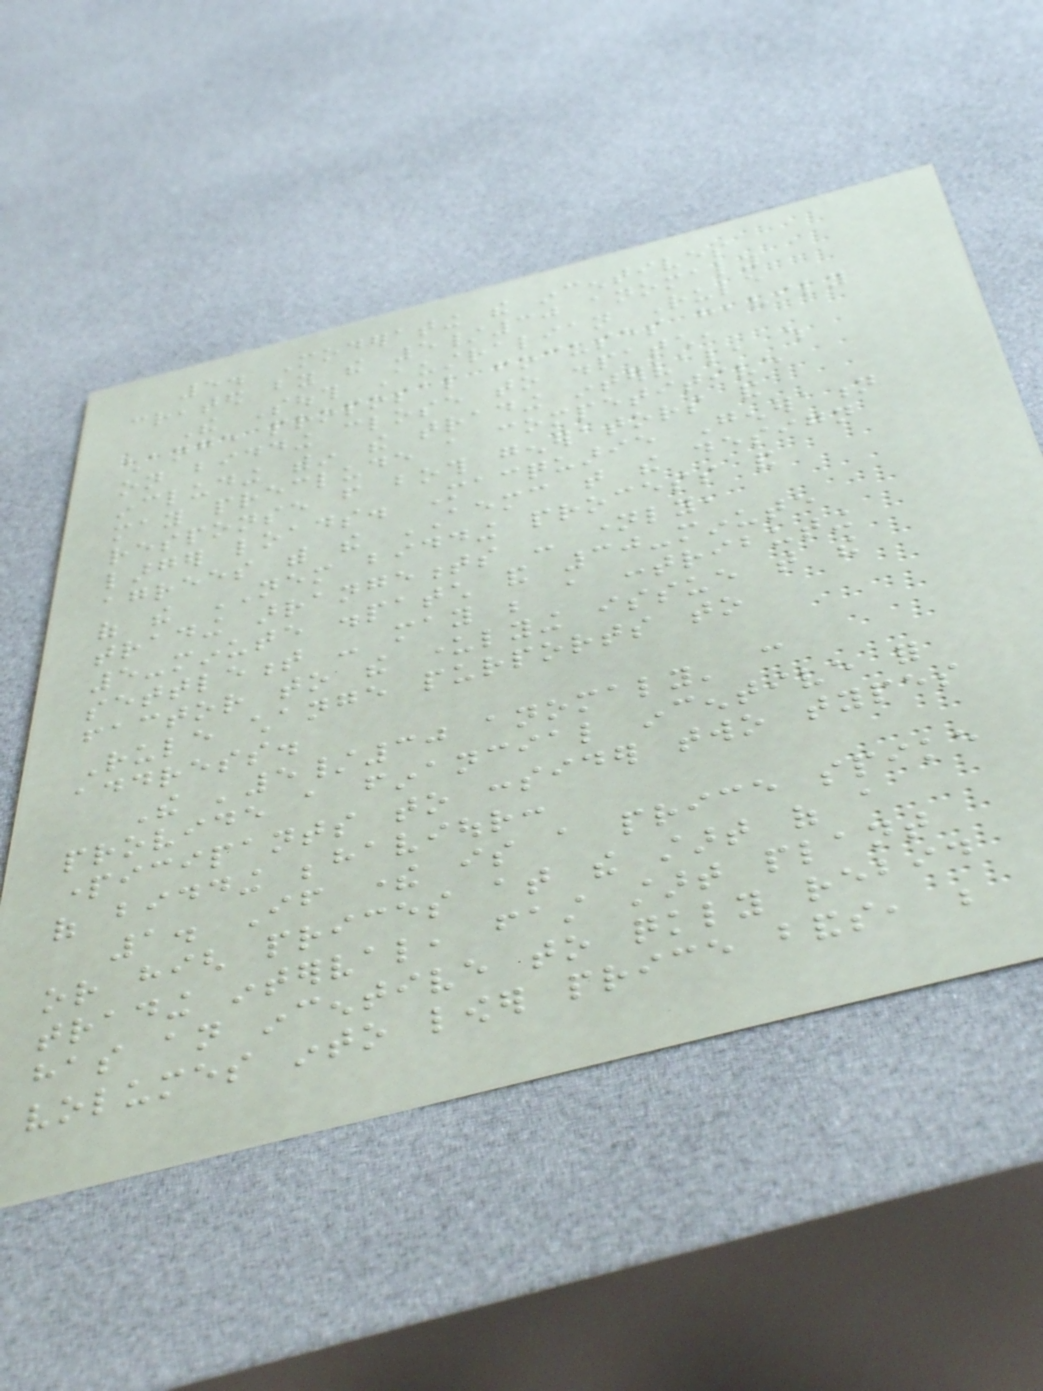5. Moderating the incentives
created by the 5/30 anomaly
The South Australian Rule
change proposal focuses heavily
on bidding close to dispatch,
including within the trading interval, which
may preclude a competitive
response from both generators and
larger loads. Macquarie Generation
agrees with the AEMC that the design
of the NEM bidding process and
trading arrangements - namely,
5-minute dispatch and 30-minute
settlement - may be a contributing
factor to the underlying issue that the
Rule change purports to
address.
The '5/30 anomaly' can
provide a financial incentive for
participants to consider two types
of bidding behaviour:
1. If there is a price spike
or high prices at the start of a
trading interval, fast start plant
has an incentive to quickly rebid
volumes into lower price bands, be
